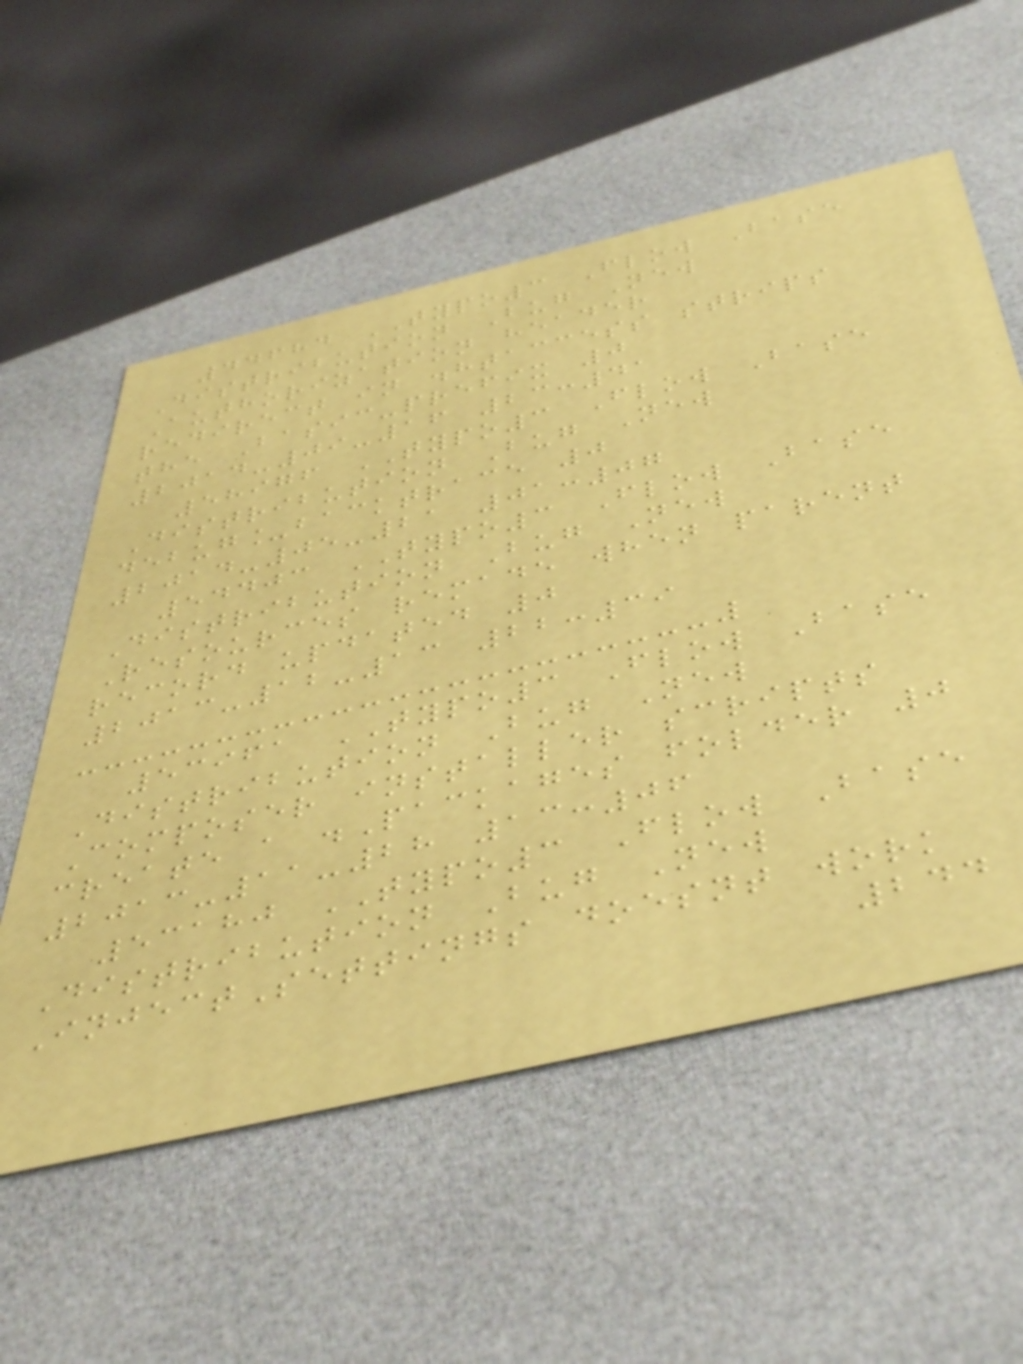44684 TYPO3 Flow Base
Distribution Bug New
Authorization header
redirect in .htaccess strips
the Basic-prefix 0
2014-09-16 23:41
58976 TYPO3 Flow Base
Distribution Bug New
debug_backtrace 0
2014-05-21 01:07
54403 TYPO3 Flow Base
Distribution Bug New
Resources remade when parent
record updated 0
2013-12-13 22:39
53961 TYPO3 Flow Base
Distribution Bug New
Composer installer scripts
create a .Packages folder 0
2013-11-28 13:06
53180 TYPO3 Flow Base
Distribution Bug New
InjectSettings doesnt work
244
